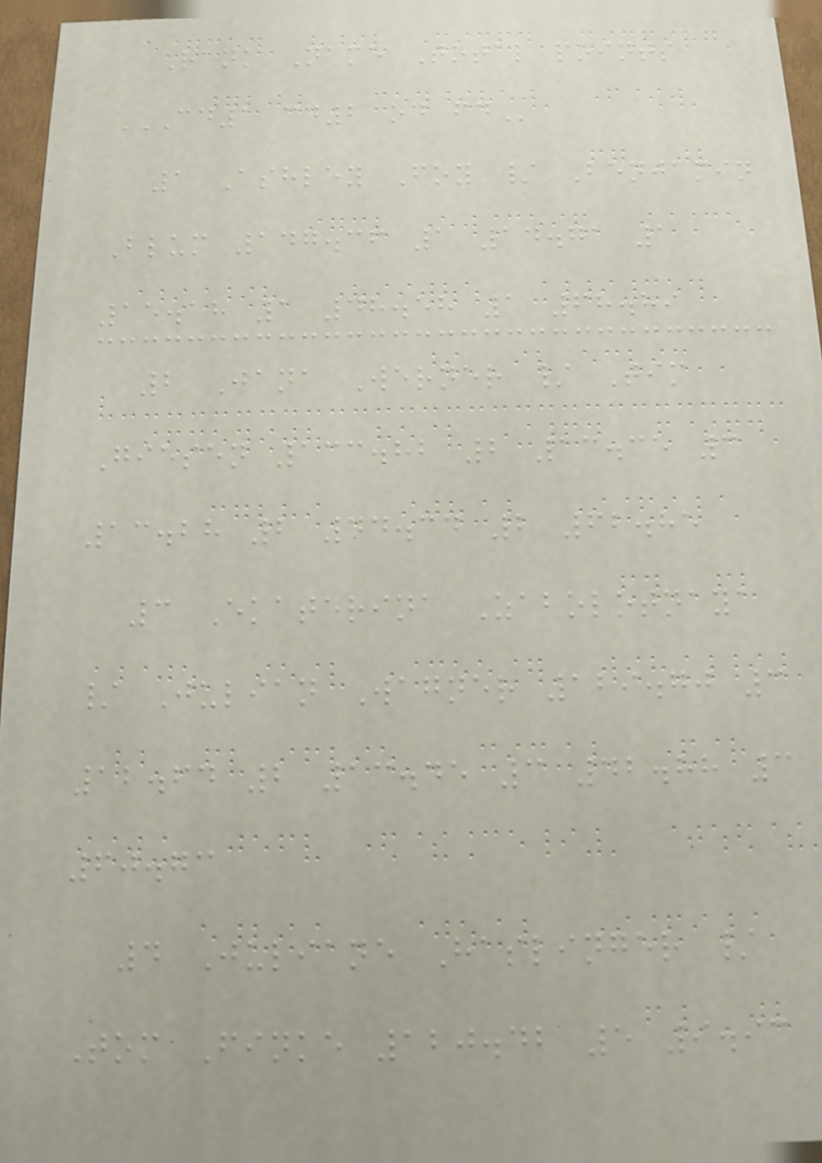Rank Name Total points
CD1 CD2 OD FD
1 Ashley Foy / Benjamin
Blum 147.36 1 14.71 1
15.18 1 48.58 1 68.89
2 Jana Werner / Tim
Giesen 133.82 2 13.35 3
13.28 2 44.34 2 62.85
3 Ekaterina Zabolotnaya
/ Julian Wagner 129.70 3
12.64 2 13.45 3 42.88 3
60.73
4 Juliane Haslinger /
Tom Finke 120.42 5 9.93
